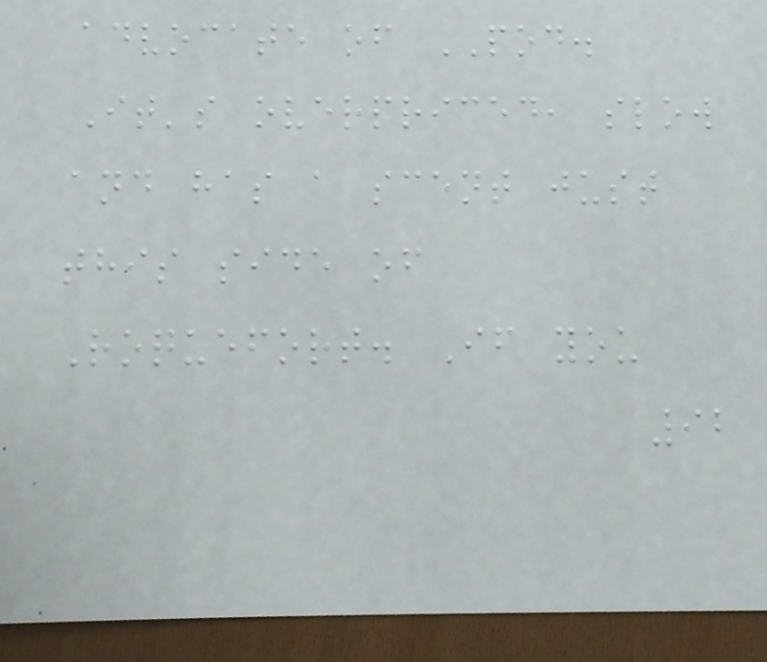advocate of POD.
It's overpriced, slow
and has a scent just
this side of
Roquefort. If you
92
